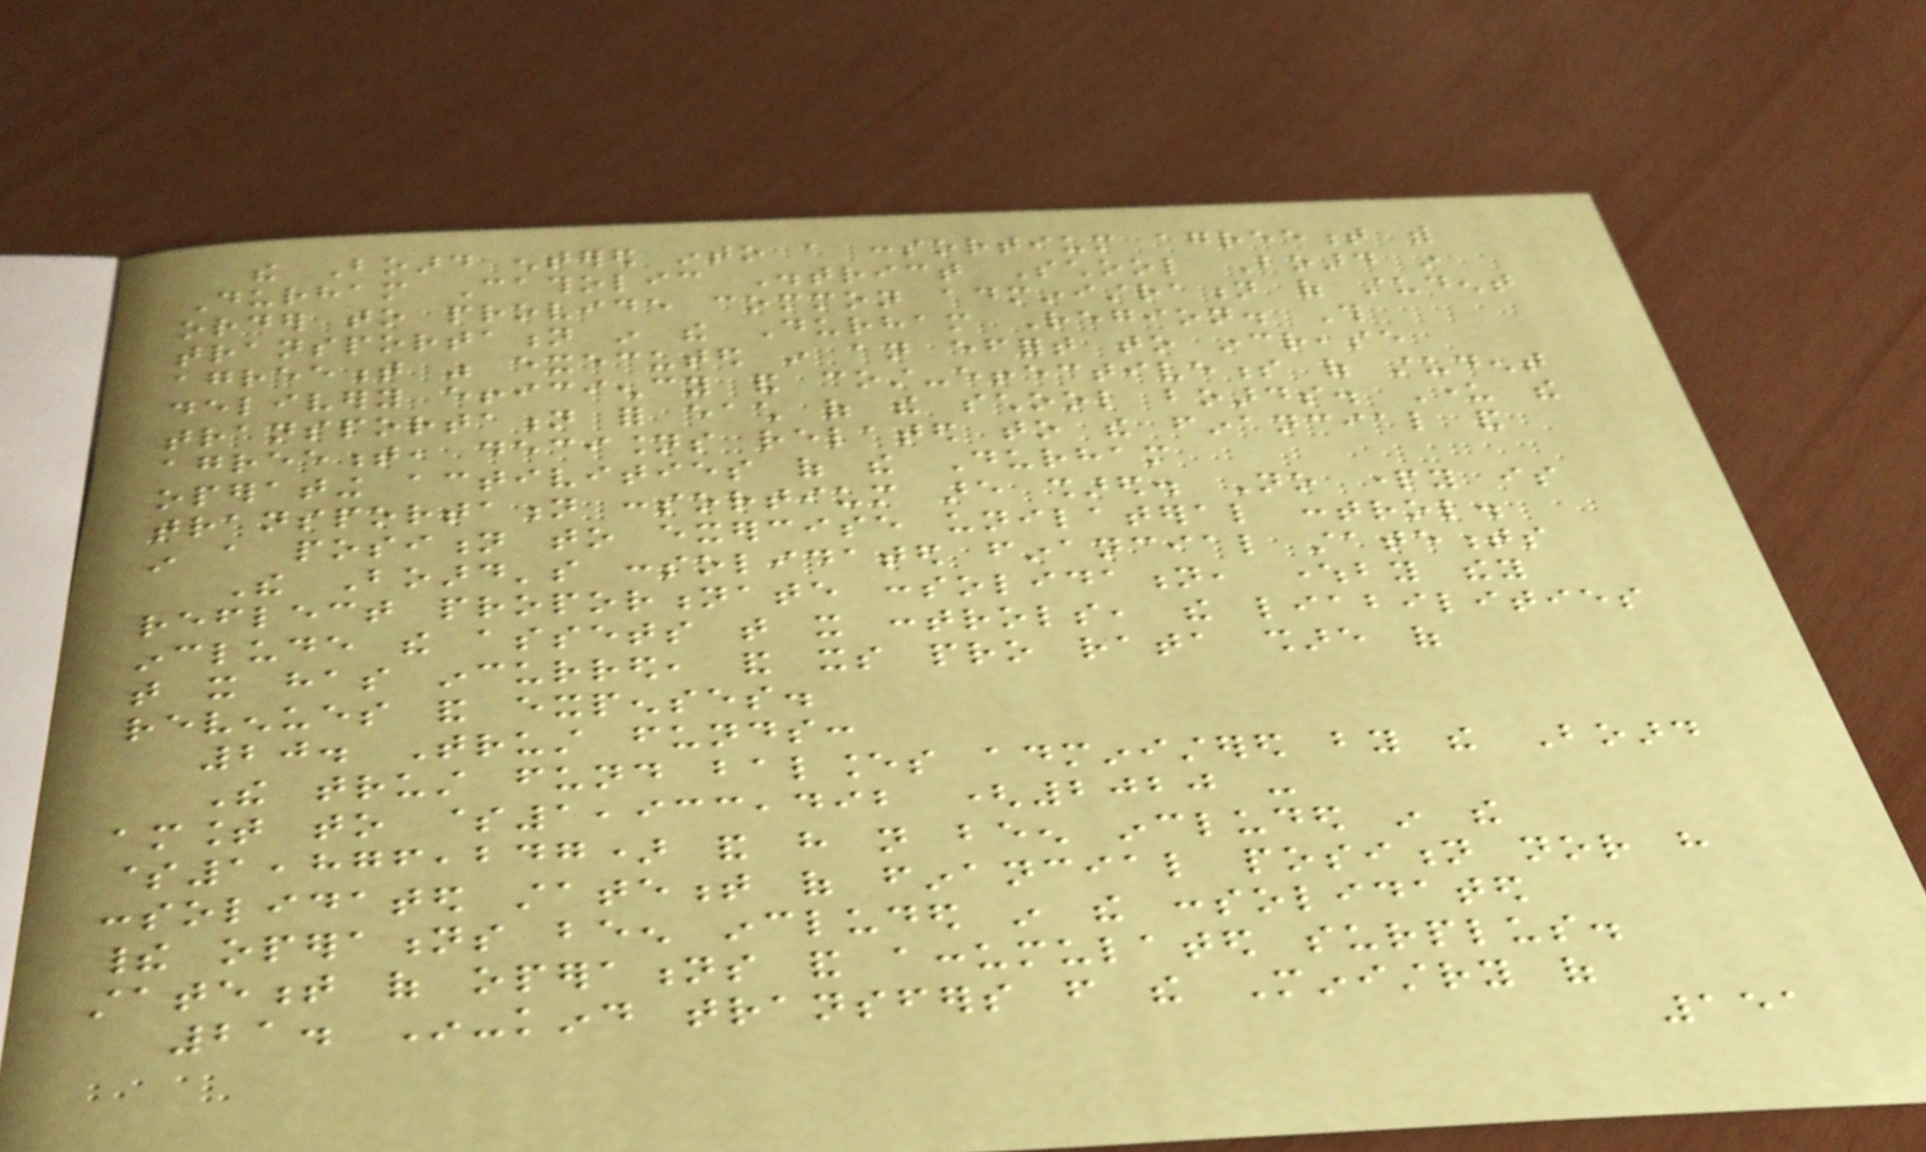the Board entered into a consortium agreement with
Durham Catholic District School Board in
order to provide common administration of student
transportation in the Durham Region. This
agreement was executed in an effort to increase
delivery efficiency and cost-effectiveness of student
transportation for each of the school boards. Under the
agreement, decisions related to the financial and
operating activities of the Durham
transportation consortium are shared. No party is
in a position to exercise unilateral control.
The Board's consolidated financial statements
reflect proportionate consolidation, whereby they
include the assets that it controls, the liabilities
that it has incurred, and its pro rata share of
revenues and expenses.
20. Trust funds:
The trust fund balances administered by the Board
amount to $1,933,492 (2020 -
$1,876,247) and have not been included in the
consolidated statement of financial position nor have
their operations been included in the consolidated
statement of operations and accumulated surplus.
21. In-kind transfers from the Ministry of
151
